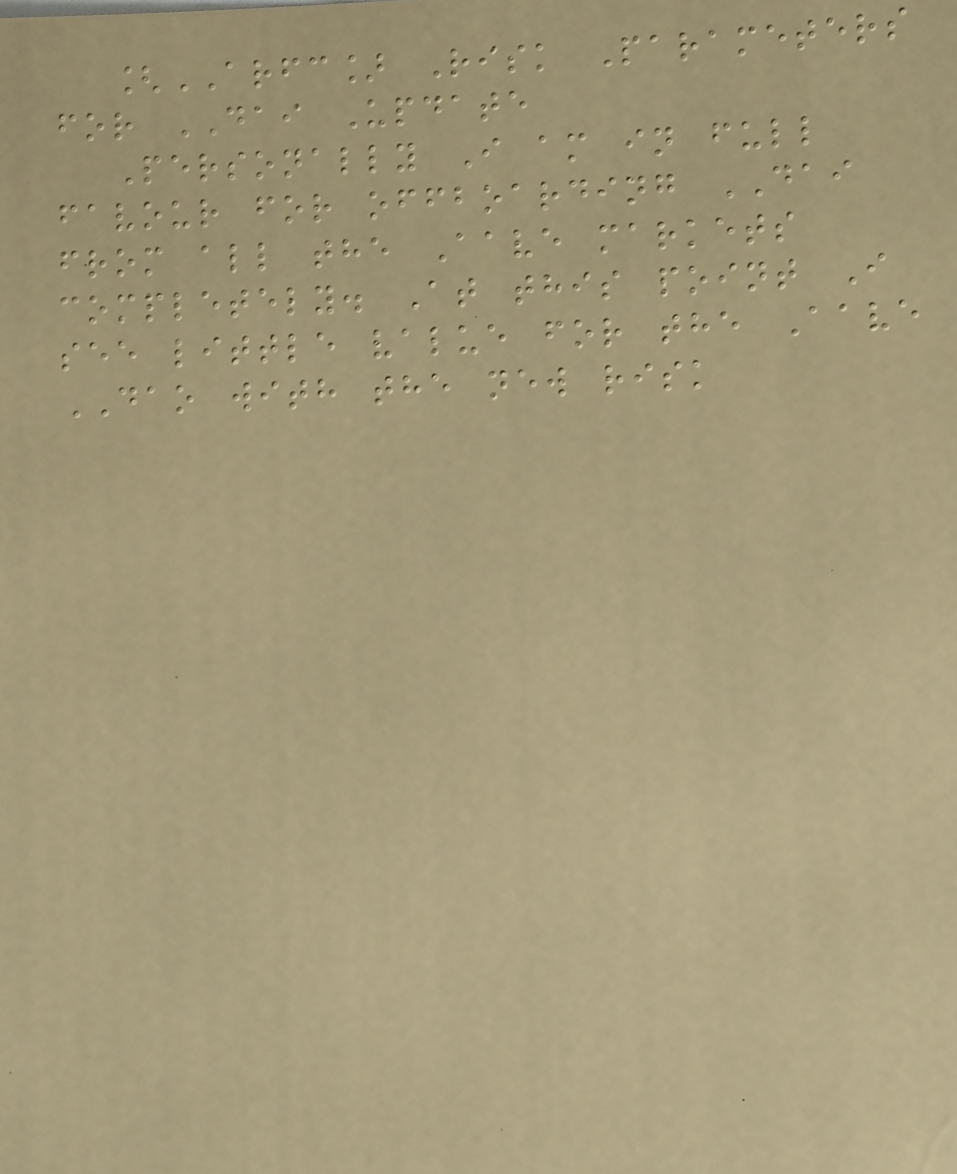[ARFC] Risk Parameters
for DAI Update
Personally I am in full
favour for offboarding DAI
from all the Aave markets
completely. At this point I
see little value for the Aave
DAO with the new risk
